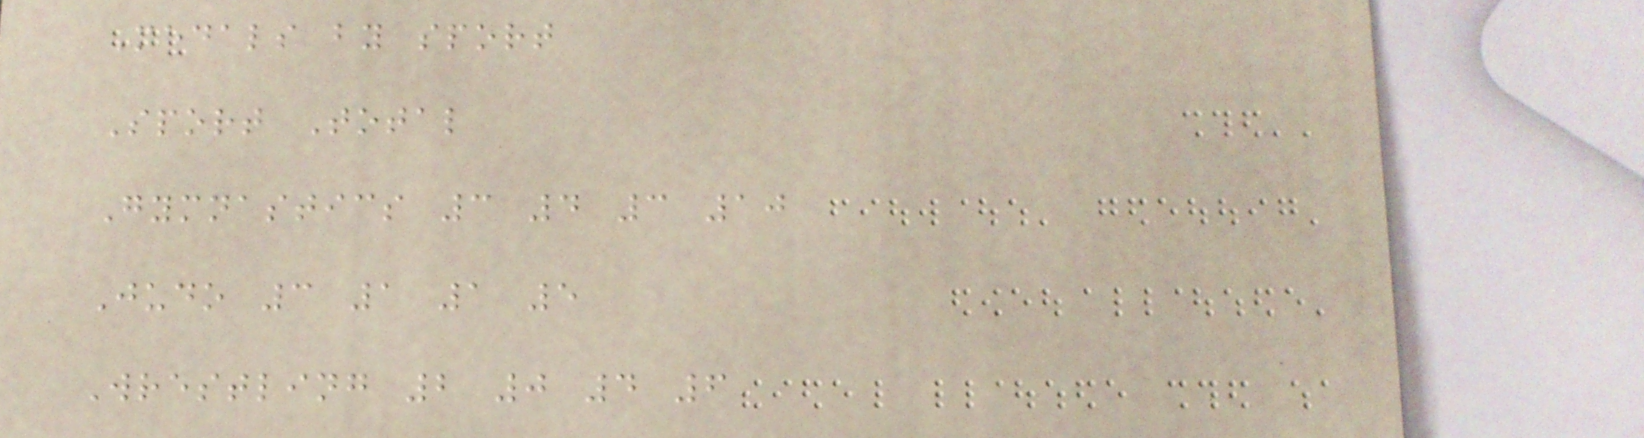Medals by sport
Sport Total
Gymnastics 3 4 3 10
Judo 3 1 1 5
Wrestling 2 0 4 6
